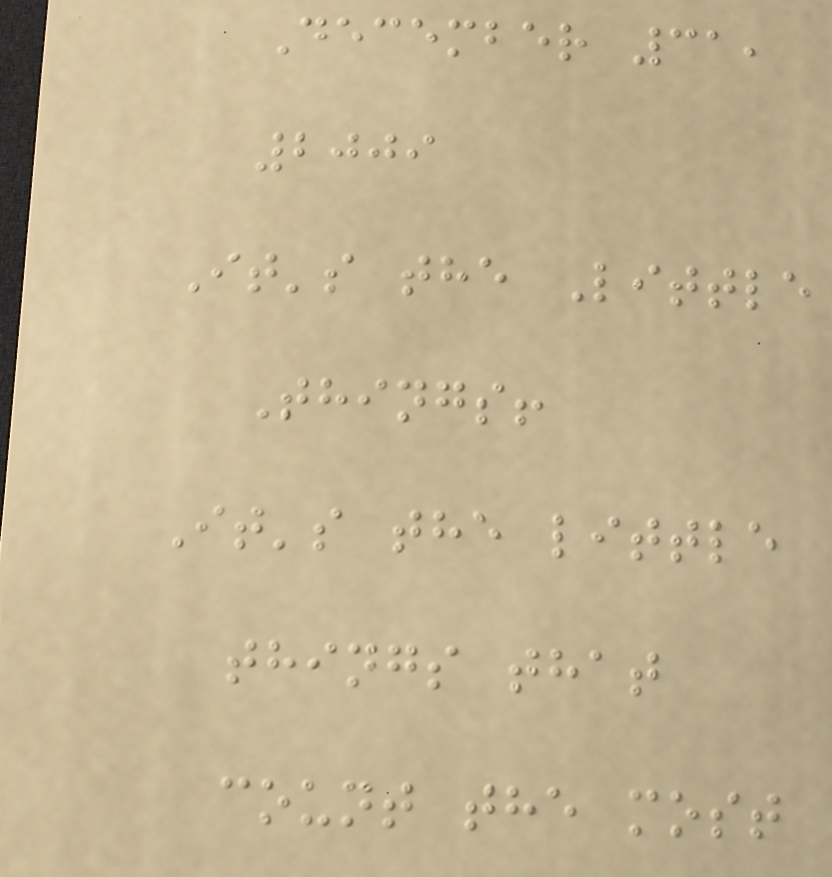December 31,
2009
It's the Little
Things!
It's the little
things that
count the most
